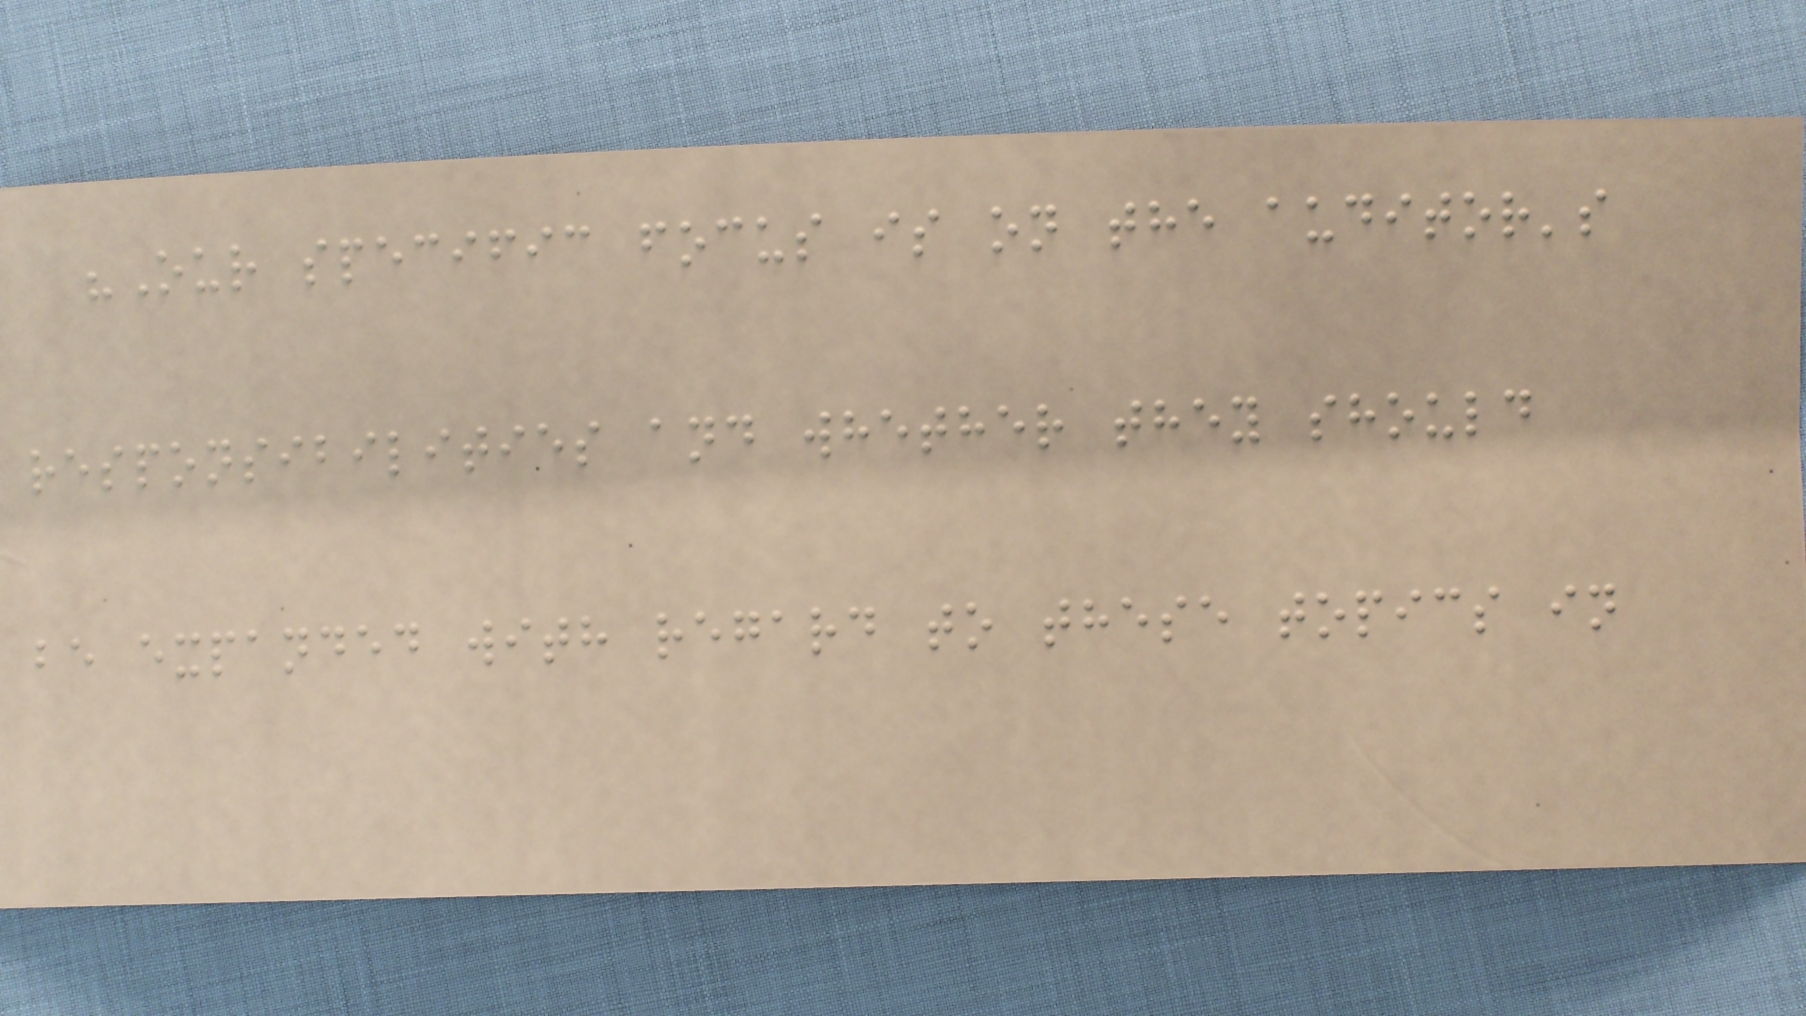"Our specific focus is on the auditor's
responsibilities and whether they should
be expanded with regard to these topics in
